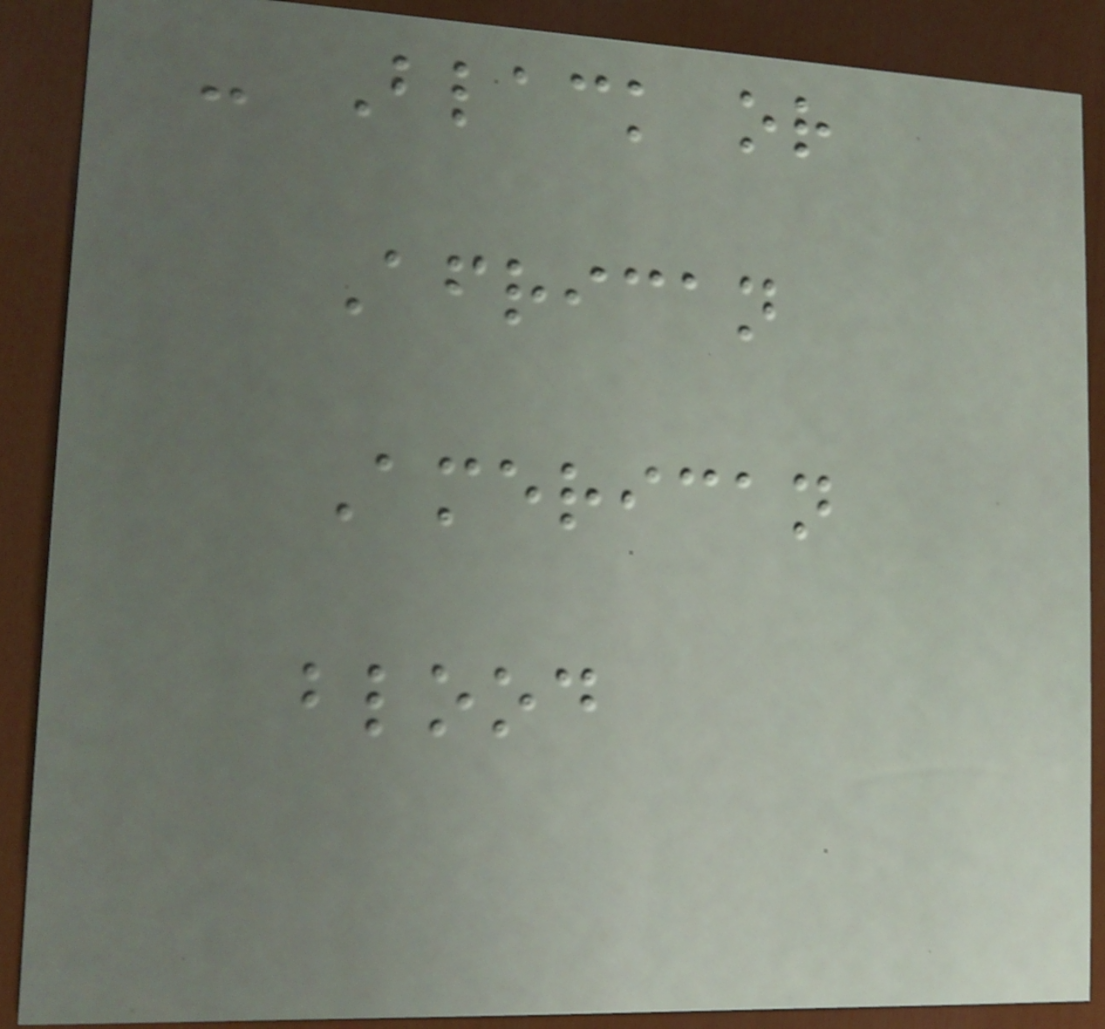- Black or
African
American
blood
